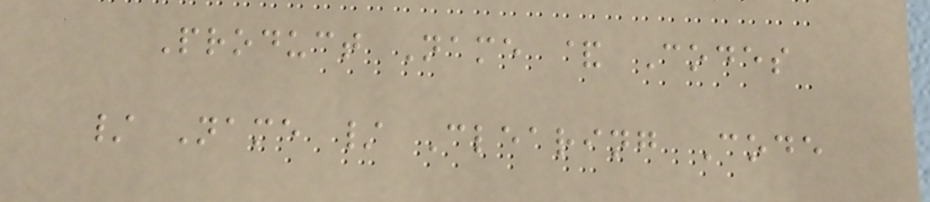Product Name & Codes
/ Name / Clearing Code
